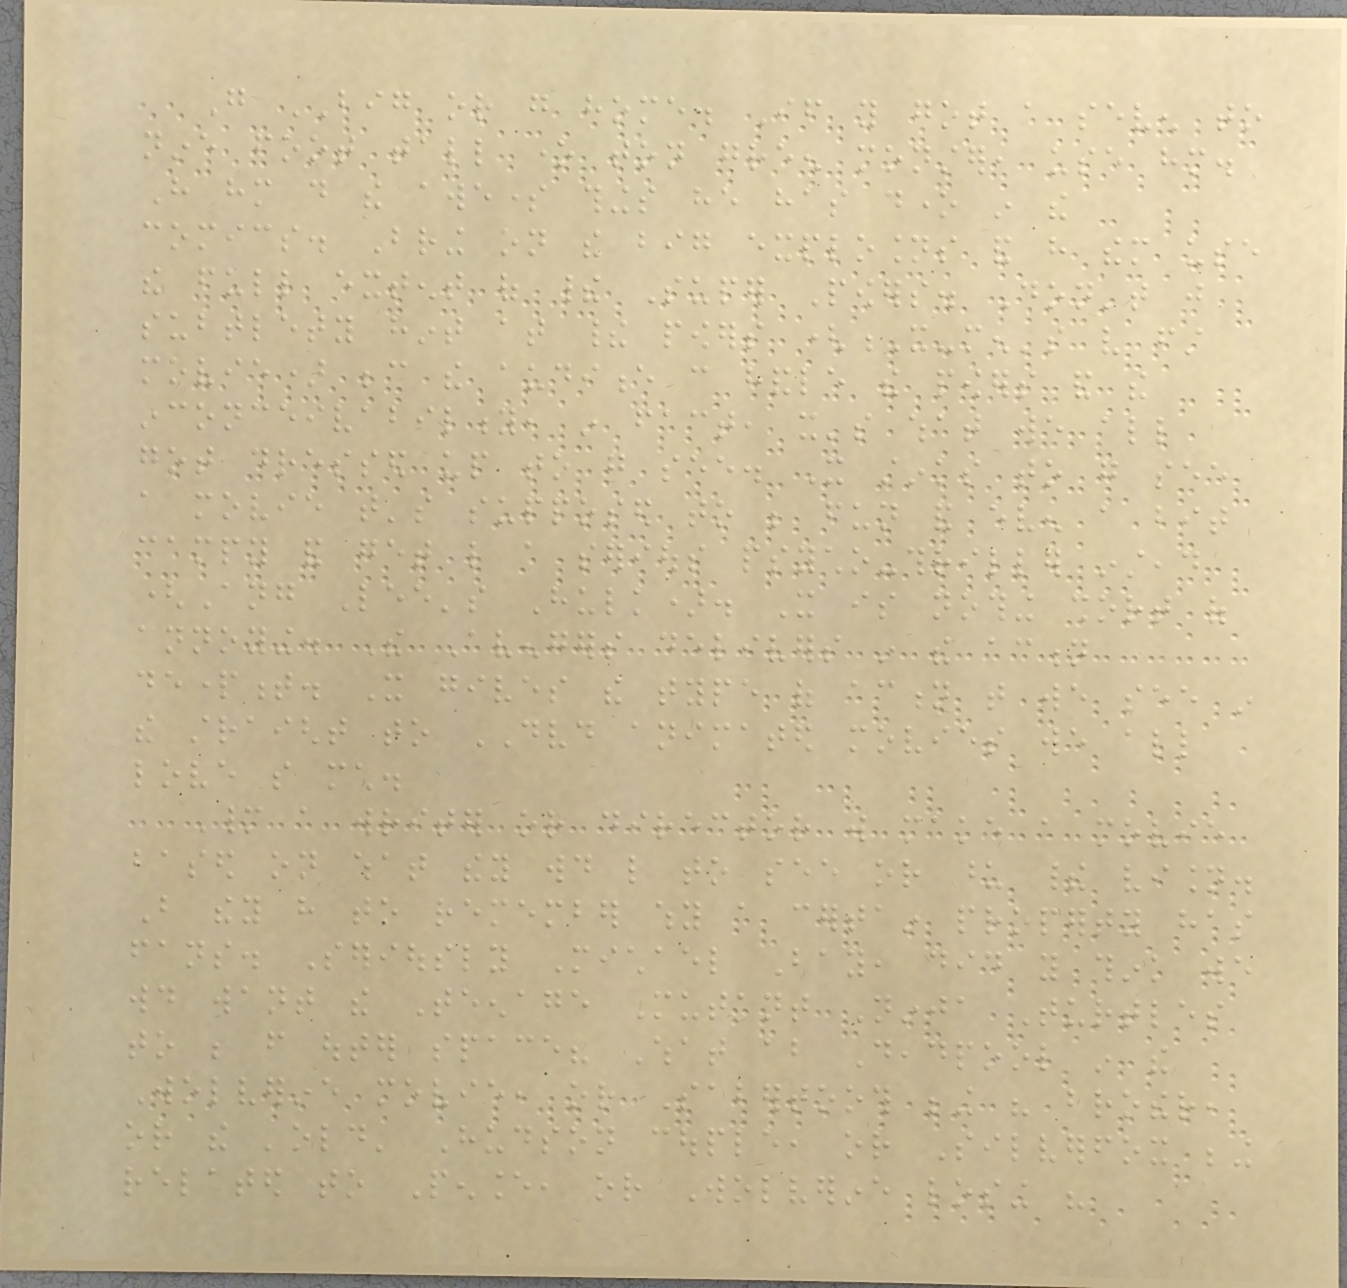Go BIG or go home. If you got a seven to
nine foot tall one ton green monster, use him.
Have him do the awesome things he has done in the
comics. Bring on the big explosions and have them use
the full extent of their Super Powers. Don't just
subtlety hint at their powers (X-men's very first
movie) because the audience can handle the powers and the
inconceivability, in fact, it's what we all
got dressed up to go see. It stinks to go see
a movie that's supposed to be fun and even a bit
campy and get like a serious psycho-thriller instead
(Ang Lee's Hulk). It is nothing short of
annoying. The Avengers delivers in the action
department. It gives the type of action that we see in
the straight to DVD animated movies we all
love so much.
Many a writer or director will make a movie
based on what they would like to see or upon their vision.
But they have to remember why a certain property has
fans. Seriously Michael Bay, did you think we
would want the Teenage Mutant Ninja Turtles
to be from outer space? What about Deadpool in the
Wolverine movie, or Sabertooth being his brother,
or the 'old' Hudson couple, or Silverfox being
related to Penance, or Wolverine losing his
